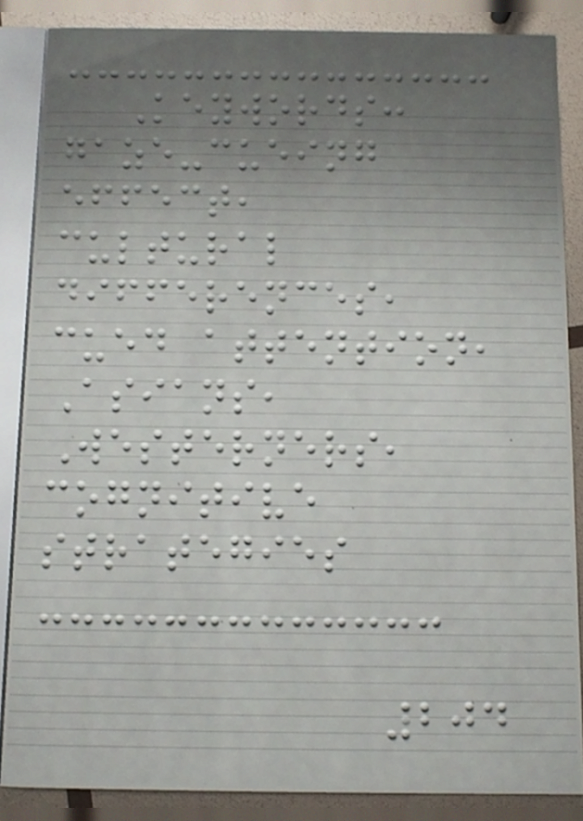Keywords:
gaze-cueing
effect,
cultural
differences,
cued attention,
Asians,
Westerners,
cognitive
strategies
204
